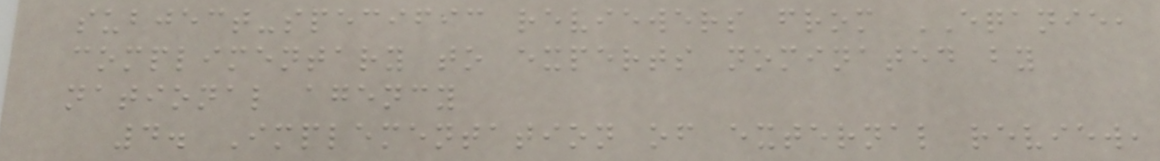subject-specific reviewers from EQANIE,
complimentary to experts nominated by
national agency
4. Implementation of external review,
